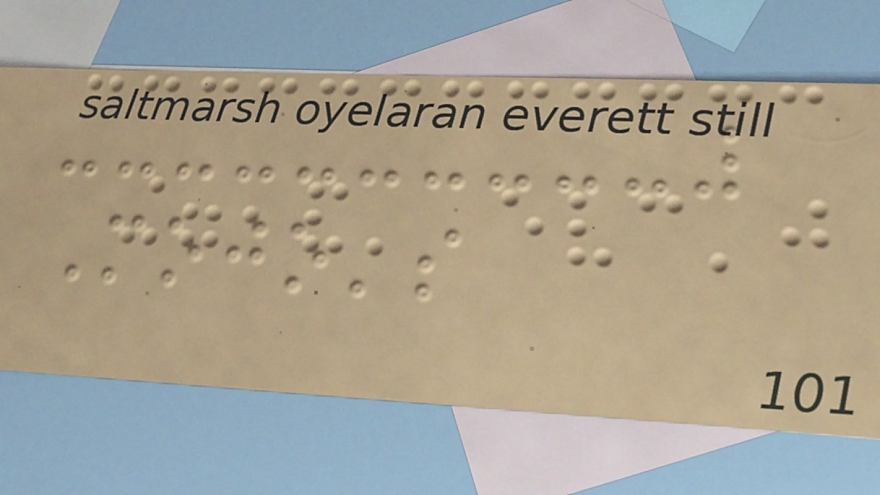Mojo's
